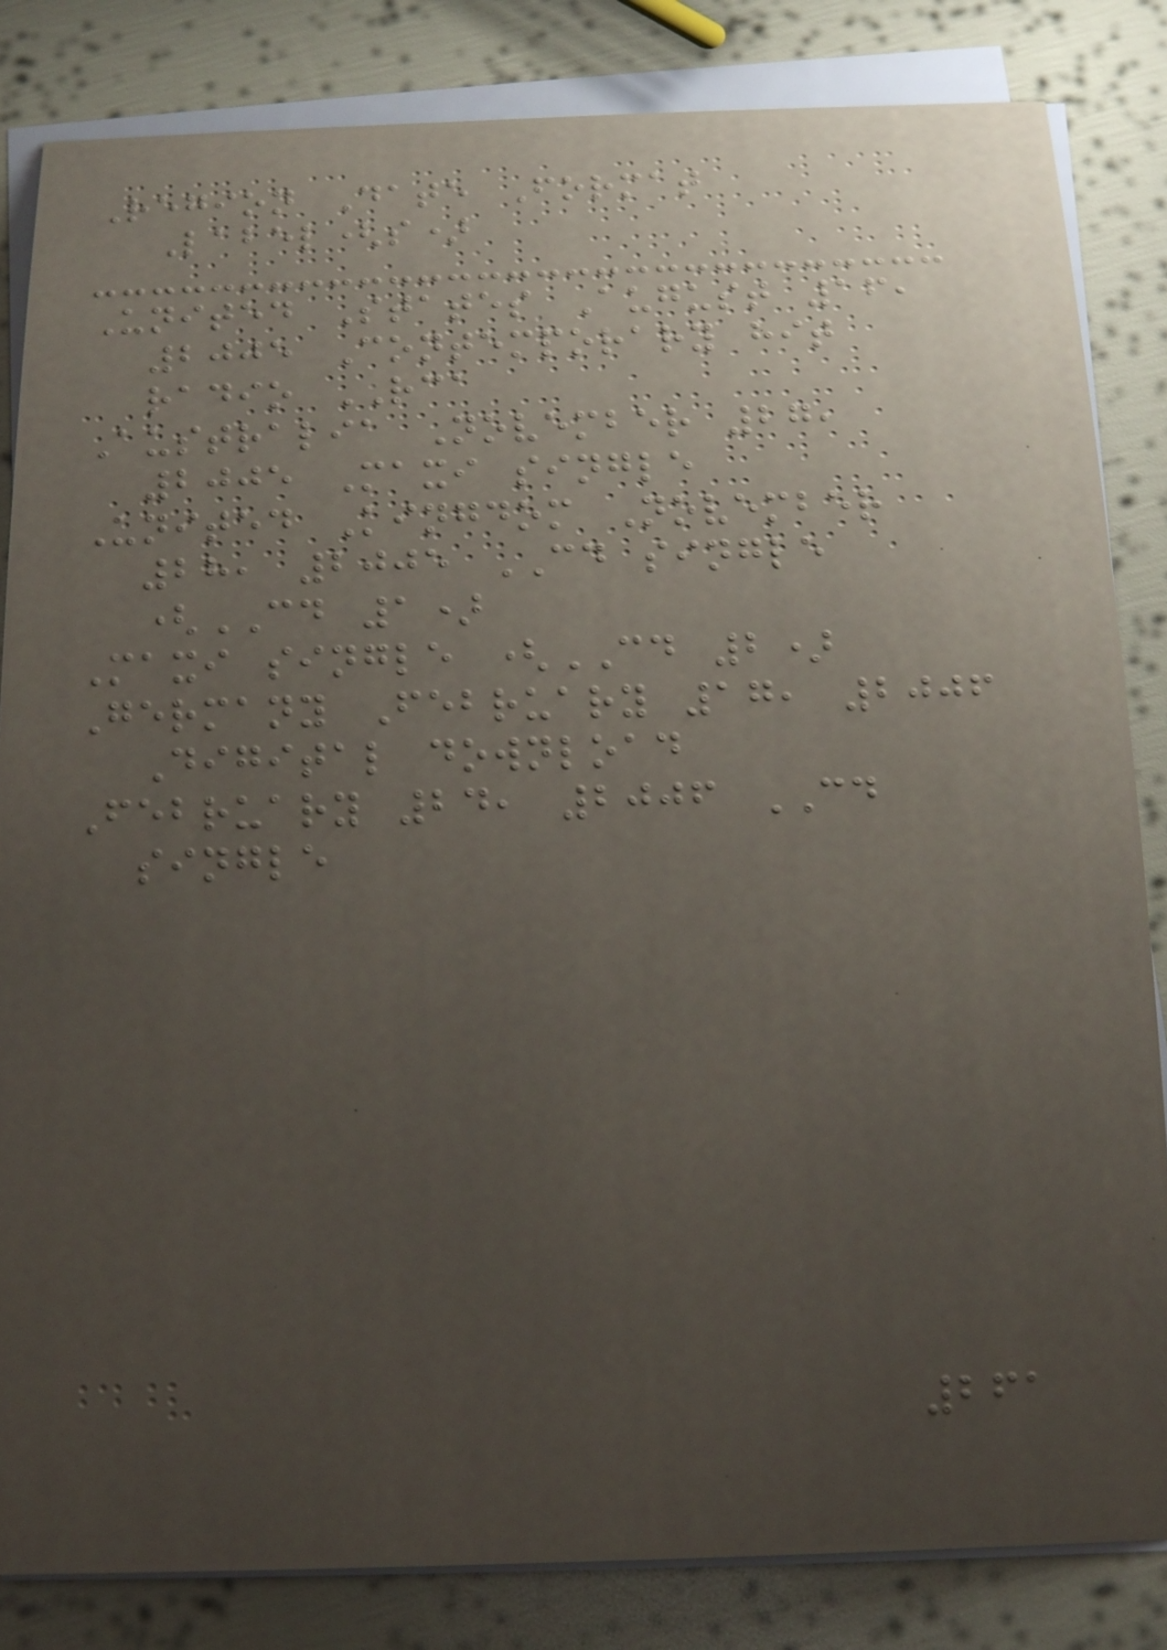Region Date Format
Label(s)
United States August 16,
2005 Contemporary hit
radio RCA
Australia November 27,
2005 Maxi single
United Kingdom November
28, 2005 CD single
(CD 1)
Maxi single (CD 2)
Germany February 17, 2006
Digital download
February 24, 2006 CD
single
261
